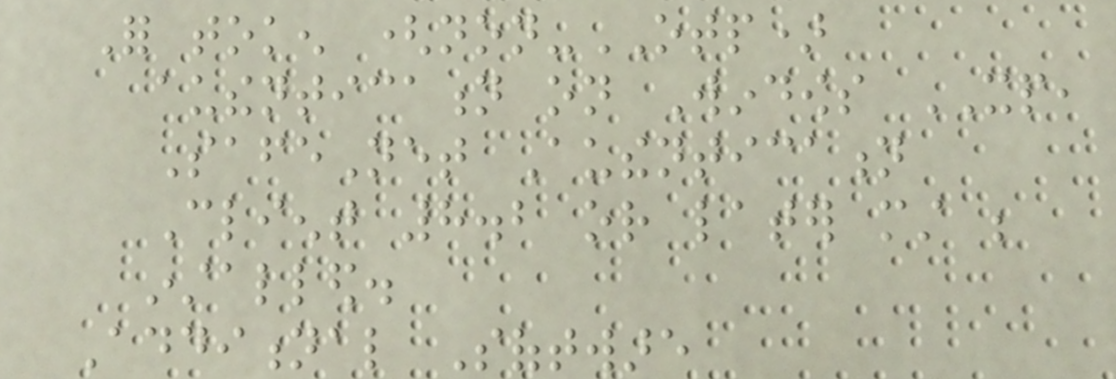For token (non-OTP)
authentication on Windows XP,
SafeNet Authentication
Client 8.2 or later must be
installed.
Additional Software
